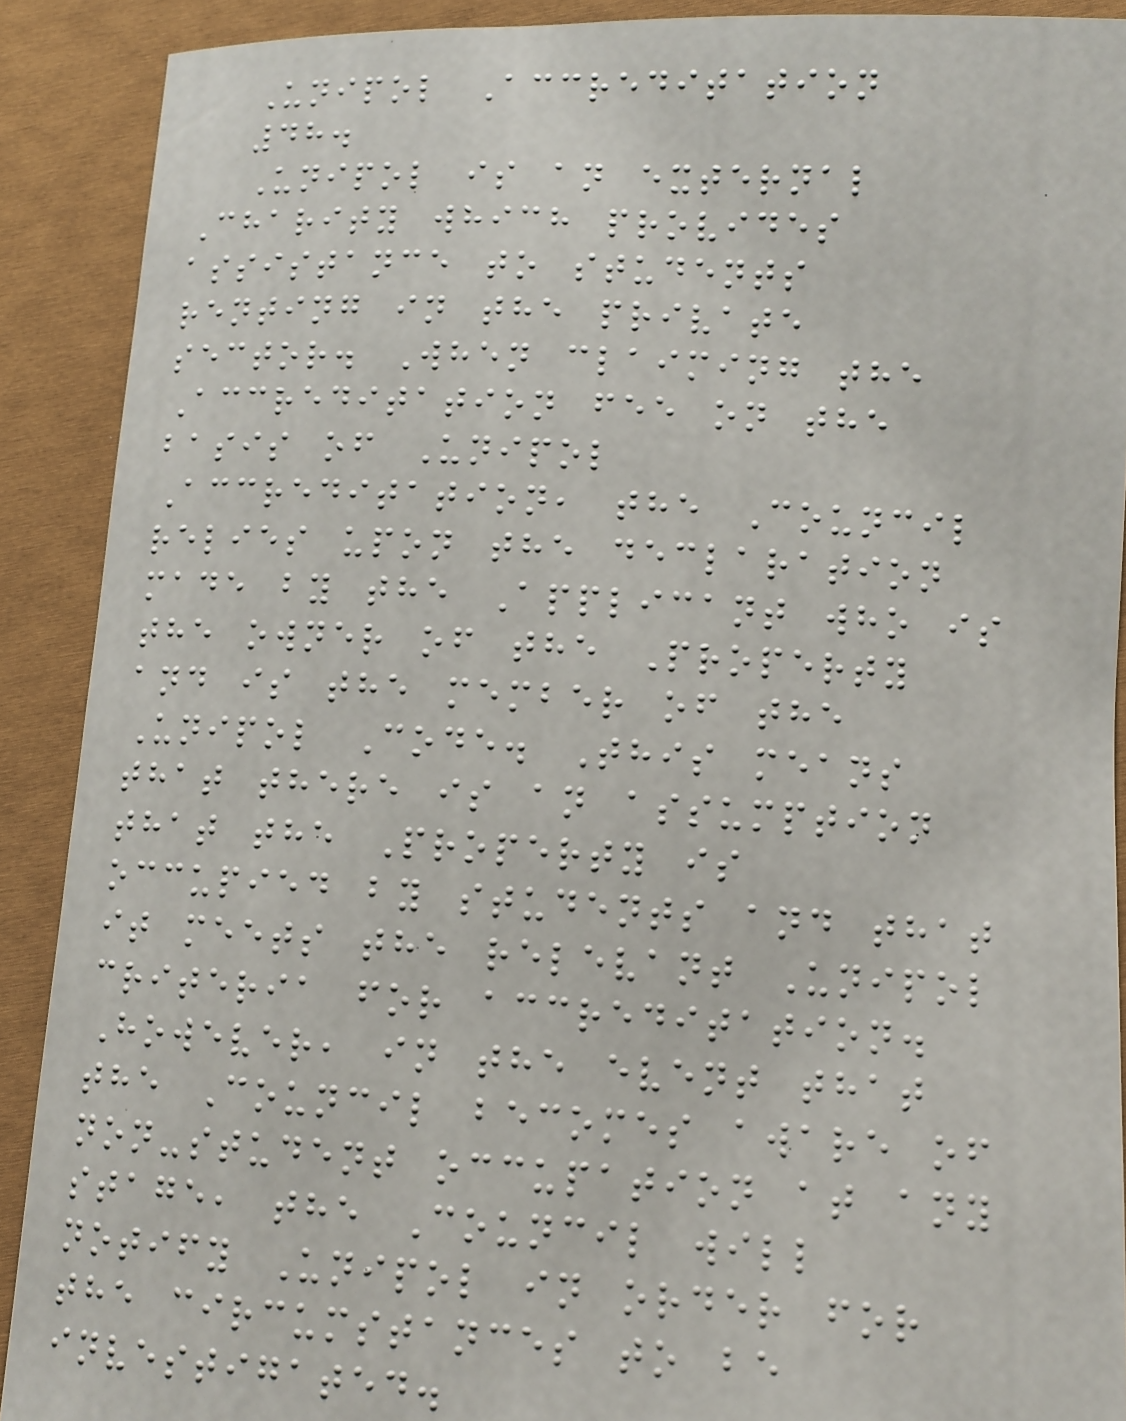Unipol Accreditation
48.
Unipol is an external
Charity which provides
assistance to students
renting in the private
sector. When claiming the
Accreditation fee on the
basis of Unipol
Accreditation, the Council
relies upon the declaration
made by the Applicant who is
the owner of the Property
and is the member of the
Unipol Code. This means
that there is an assumption
that the Property is
occupied by students and that
it meets the relevant Unipol
criteria for accreditation.
However, in the event that
the Council becomes aware of
non-student occupation at any
stage, the Council will
notify Unipol in order for
the circumstances to be
investigated.
